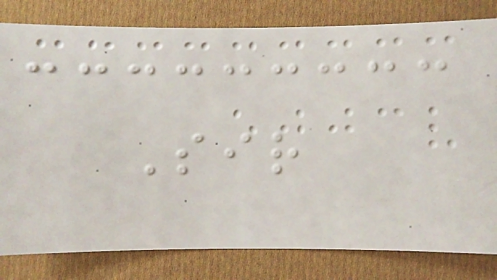Sir
